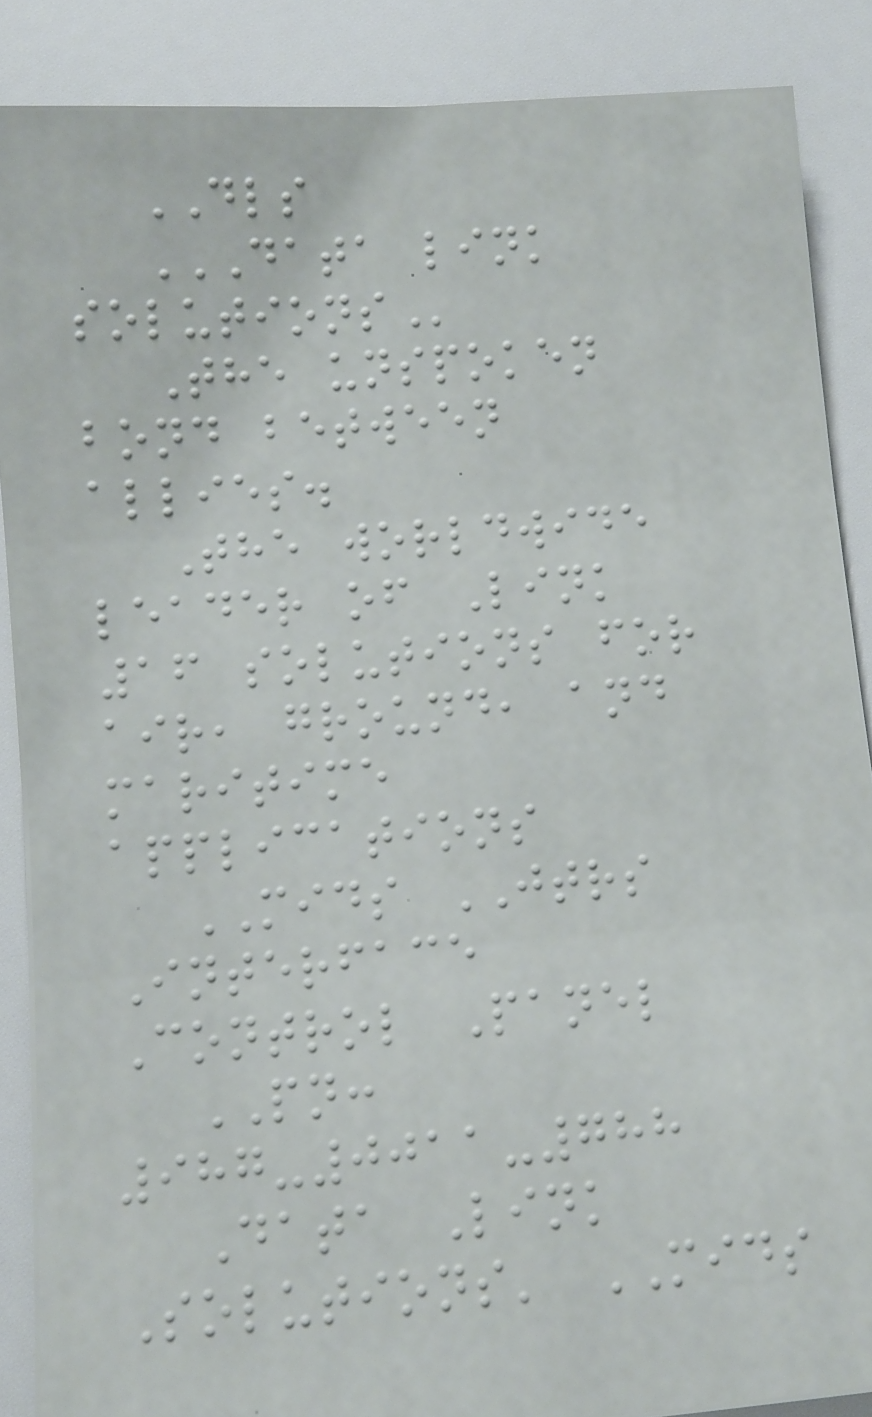DLS
DATA LINK
SOLUTIONS
The unspoken
bond between
allies.
The worldwide
leader of Link
16 solutions for
air, ground, and
maritime
applications
MIDS JTRS
Interface
Control Panel
PN:
987-0011-788
Data Link
Solutions' MIDS
